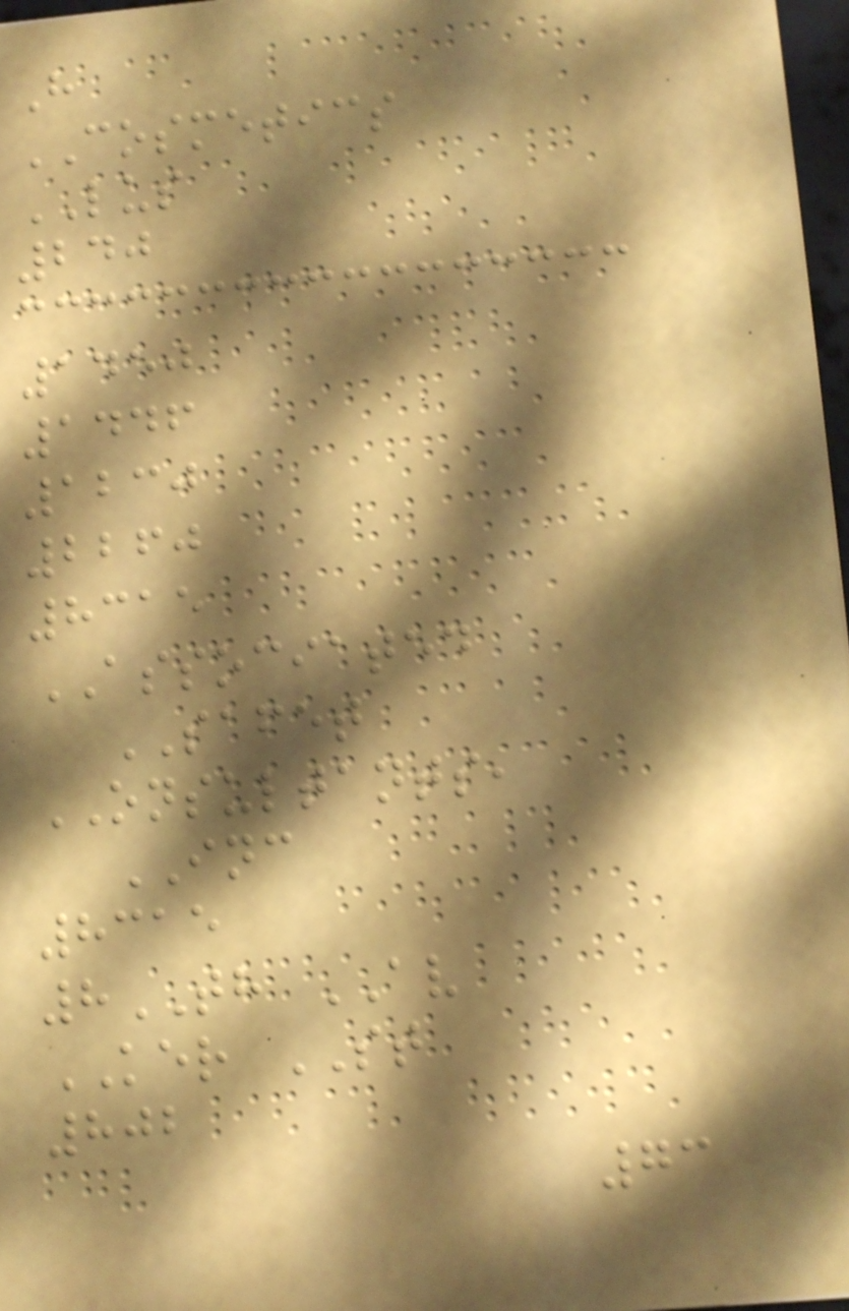H
COSMETICS
LUS
240
1450
1446
1230
2260
8315
ASSOCIATED
SAFET
ONSULTANTS,
INC
8315
8TH AV
KER ST
802
73
